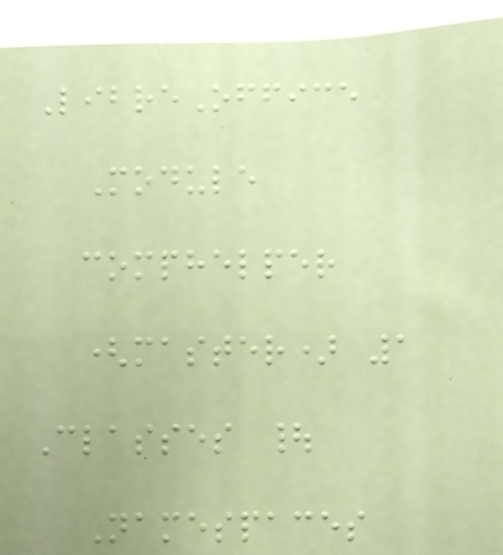LibreOffice
Module
comphelper
(master) 1
Classes |
Namespaces
